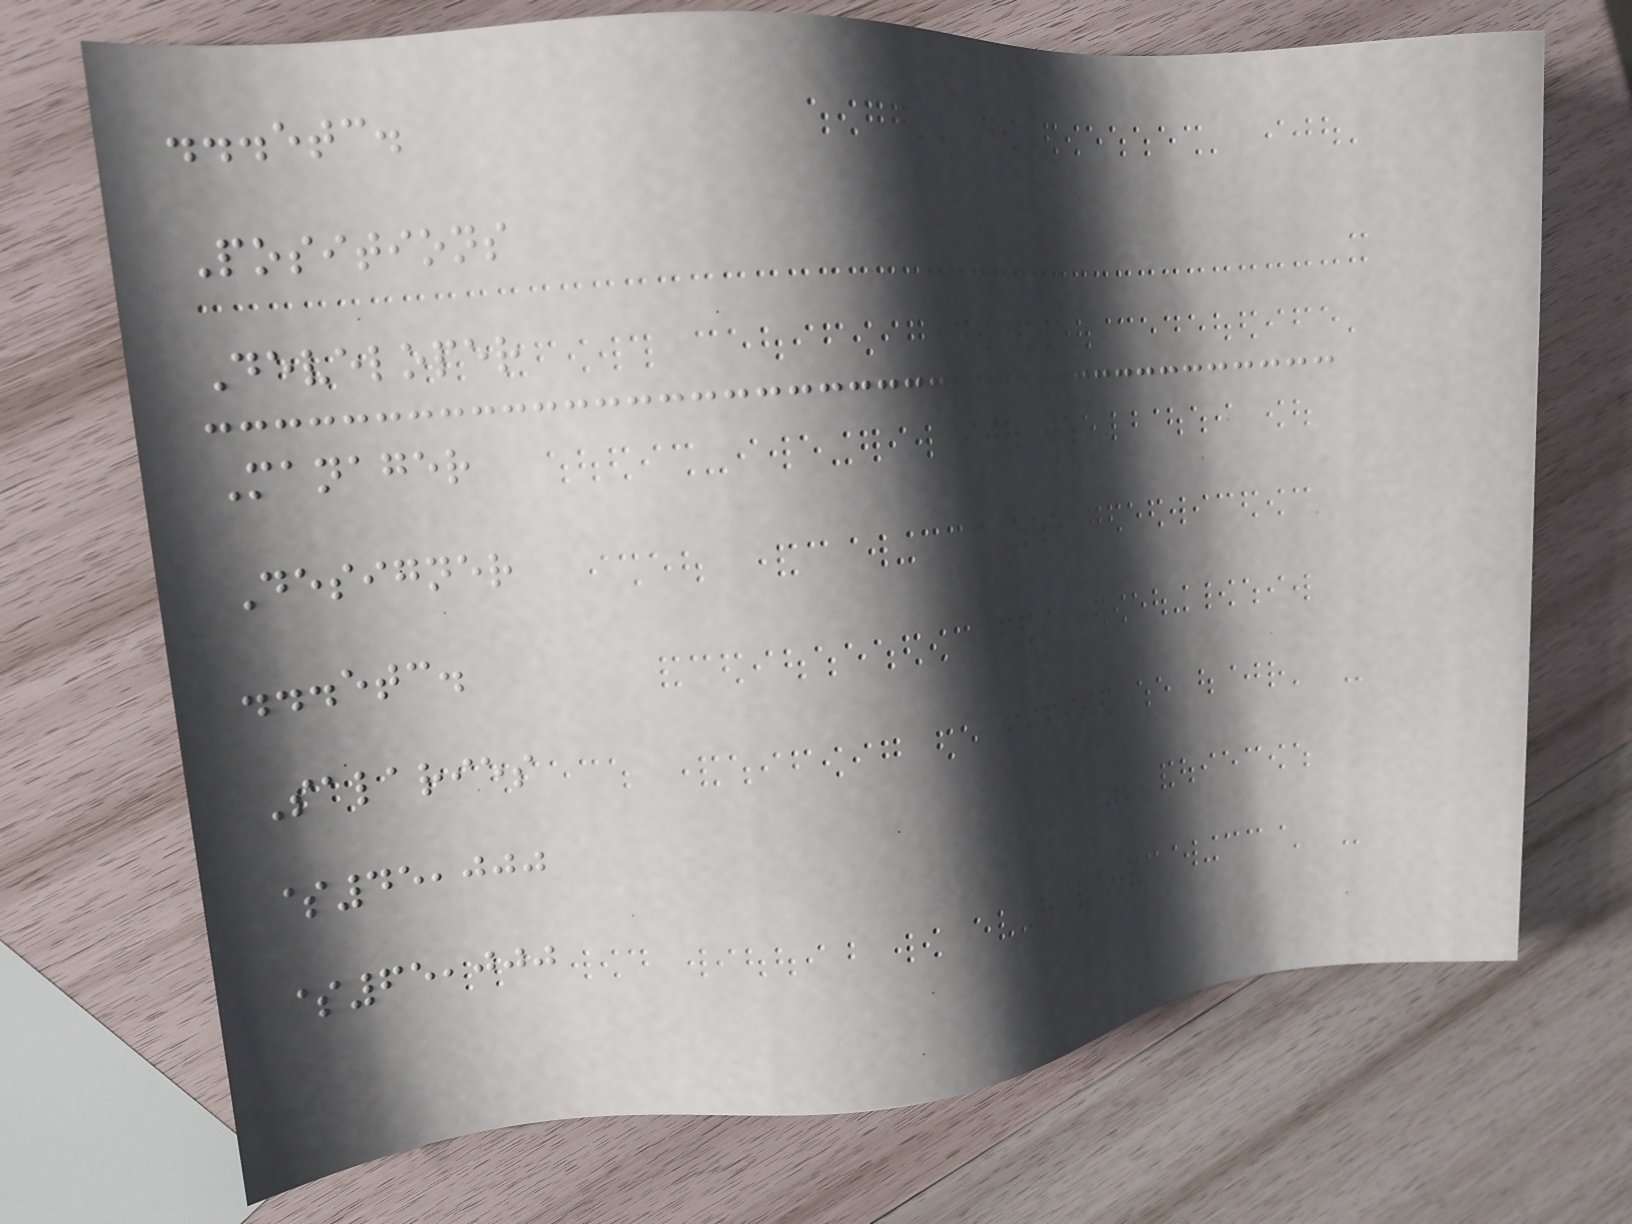...etc.
Positions
Developer
Manager
Designer
...etc.
Salaries
$45,000
$65,000
